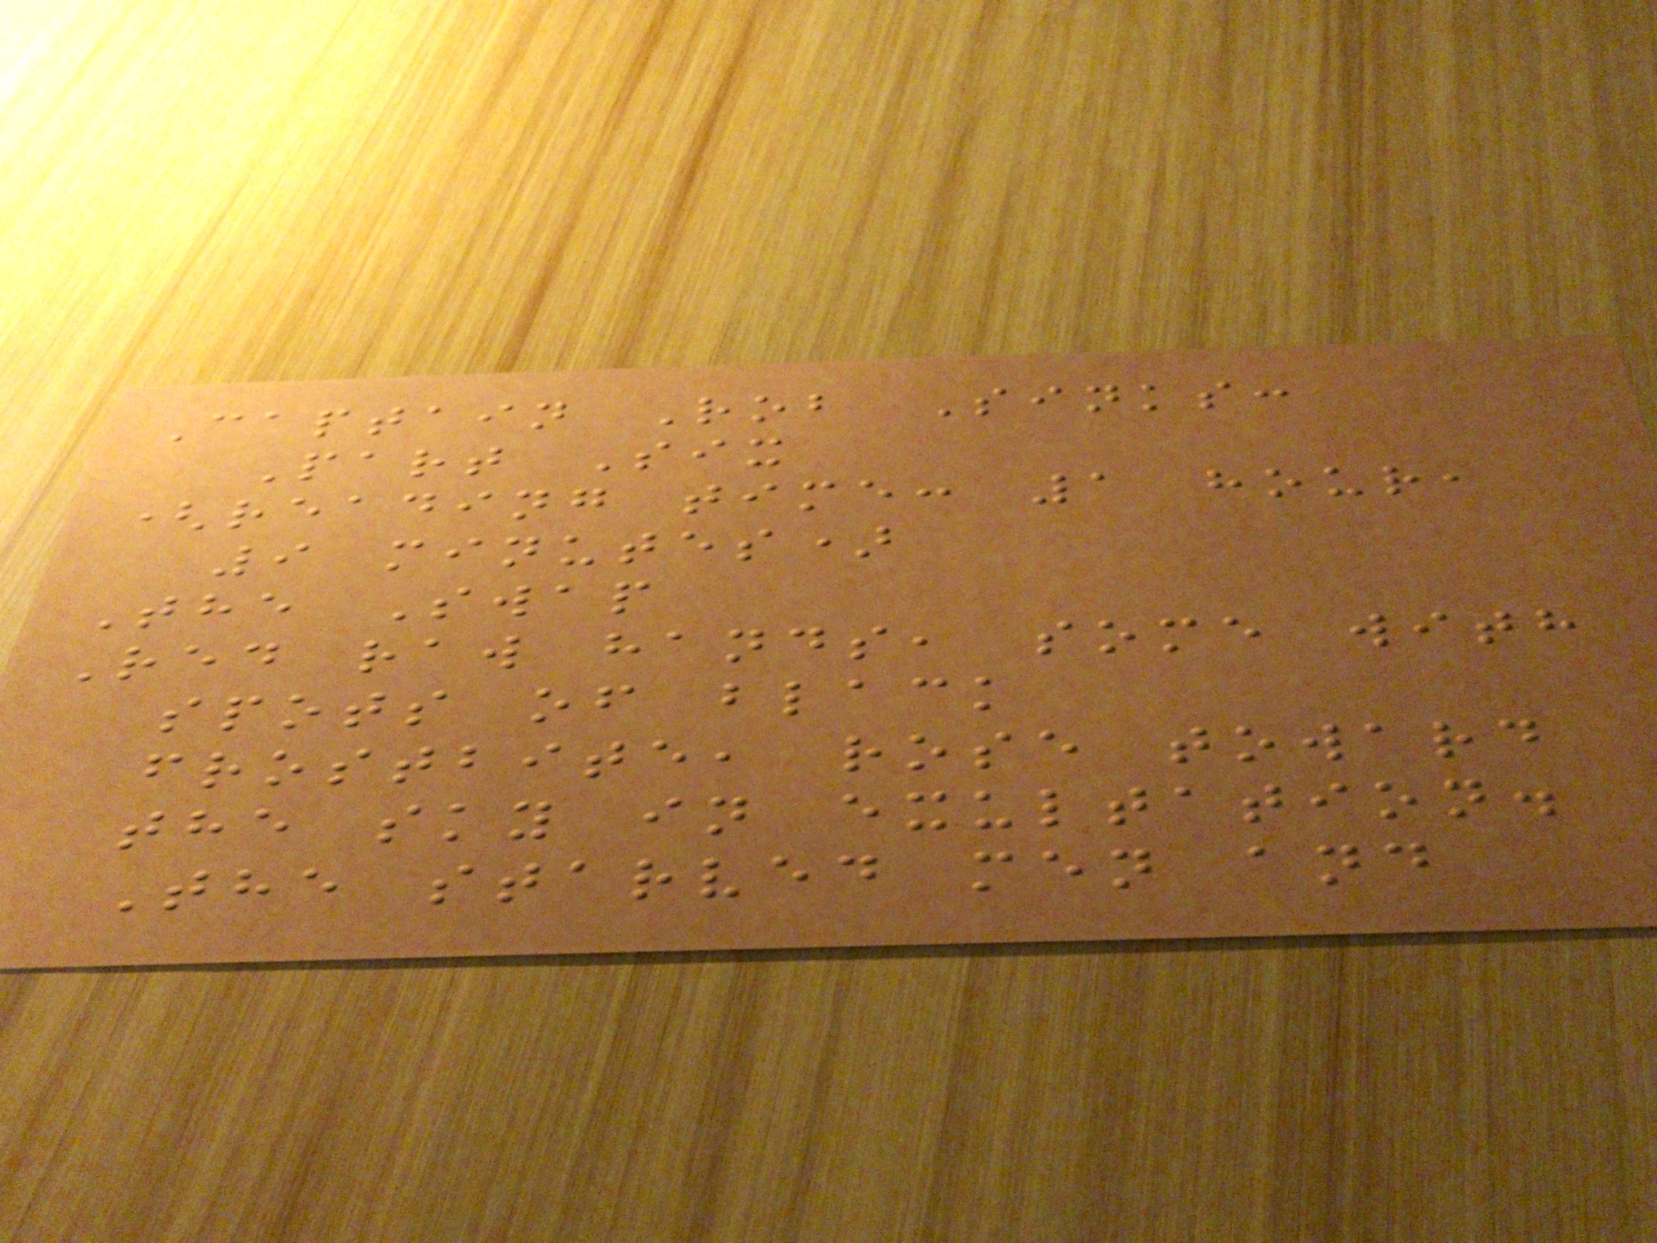Captain Rob Sinks:
Part Six
(reading time: 1 hour,
9 minutes)
The Swap
Red raw hands, some with
spots of black
frostbite, rose toward
the sky in exultation.
The starved men and
